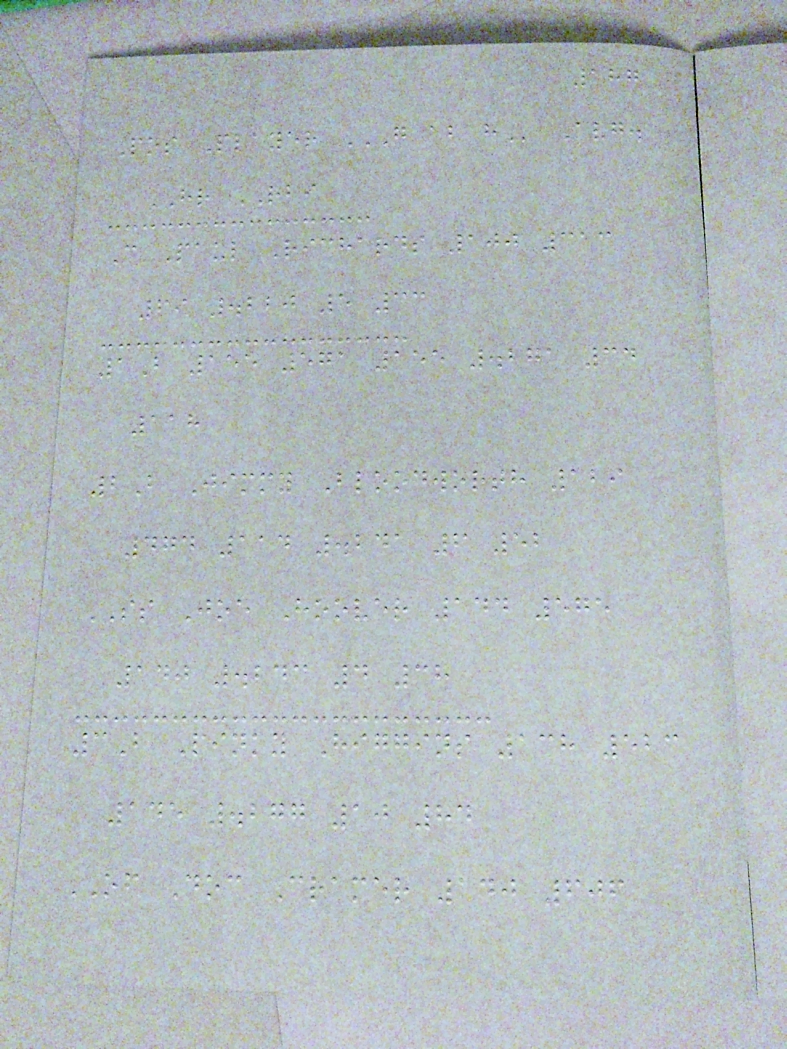187
Pos Player G AB H Avg.
HR RBI
C Paul Richards 100 313
69 .220 5 33
1B 155 571 155 .271 34
118
2B Jimmy Bloodworth 129
474 114 .241 6 52
SS Joe Hoover 144 575
140 .243 4 38
3B Pinky Higgins 138 523
145 .277 10 84
OF Doc Cramer 140 606
